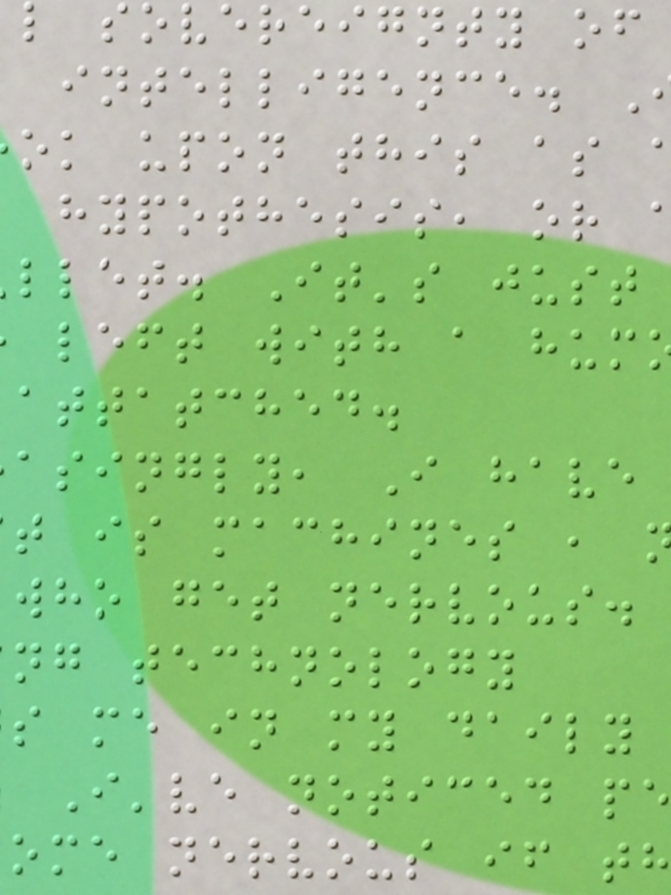l sovereignty of
intelligence.
ok upon this as
hypothesis, or
llet. It's just
left with a hum
attatched.
asingly, I have
t is machines ,
who get nervous.
ng technology
s me in my daily
I've noticed pe
ome nervous if th
